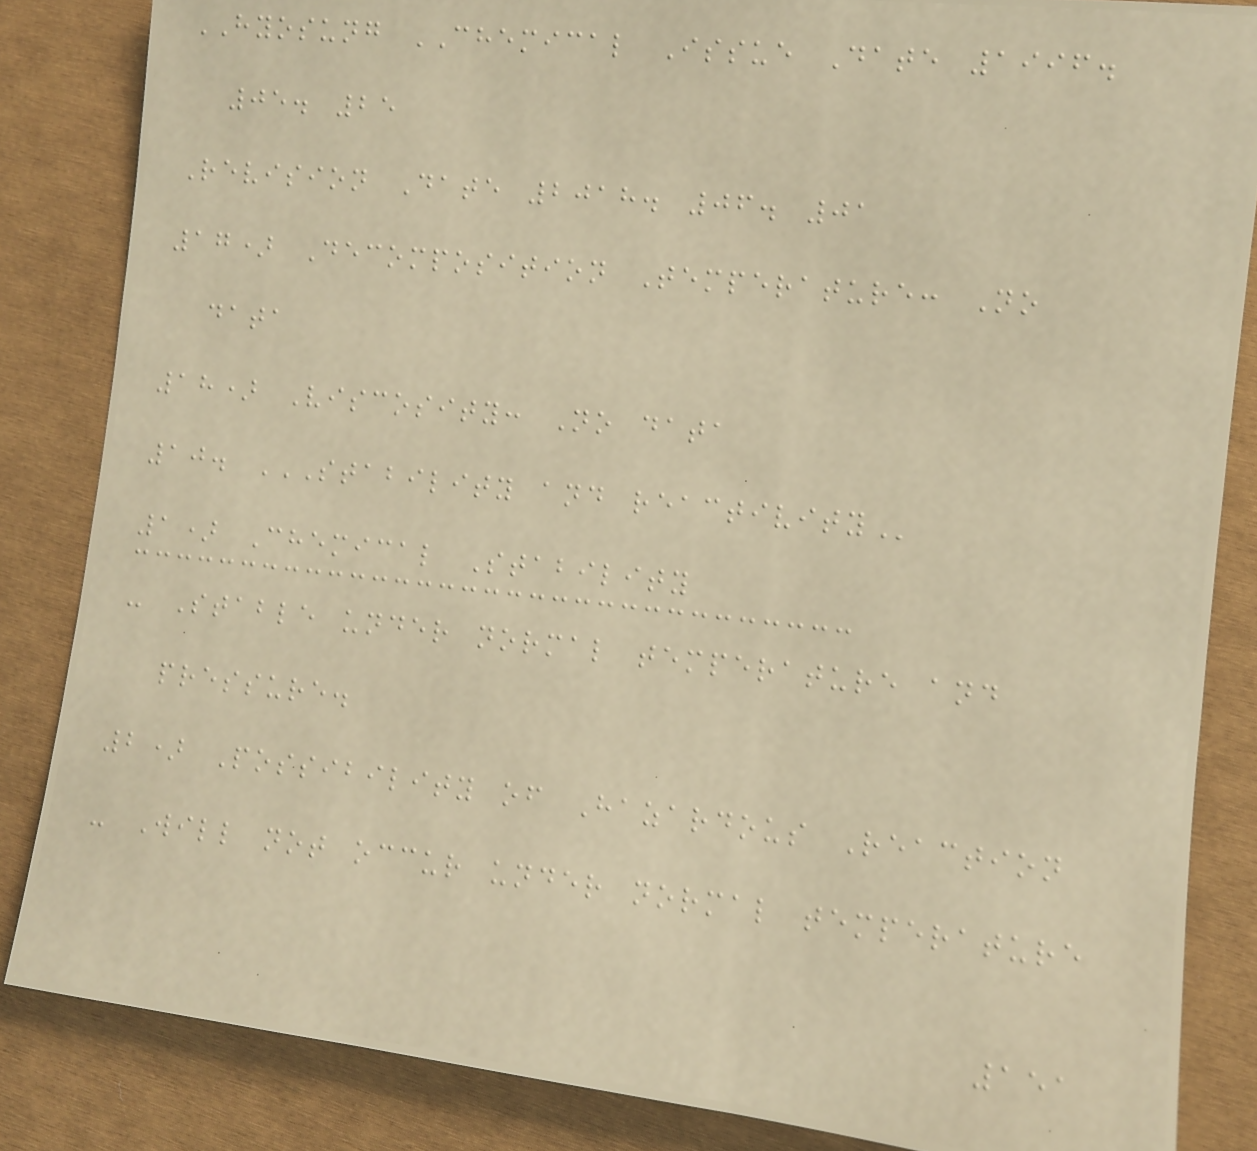HYOSUNG CHEMICAL Issue Date 1996.
05. 25
Revision Date 2018. 06. 01
17) Decomposition Temperature: No
data
18) Viscosity: No data
10. STABILITY AND REACTIVITY
1) Chemical Stability
- Stable under normal temperature and
pressure.
2) Possibility of Hazardous Reaction
- Will not occur under normal temperature
151
